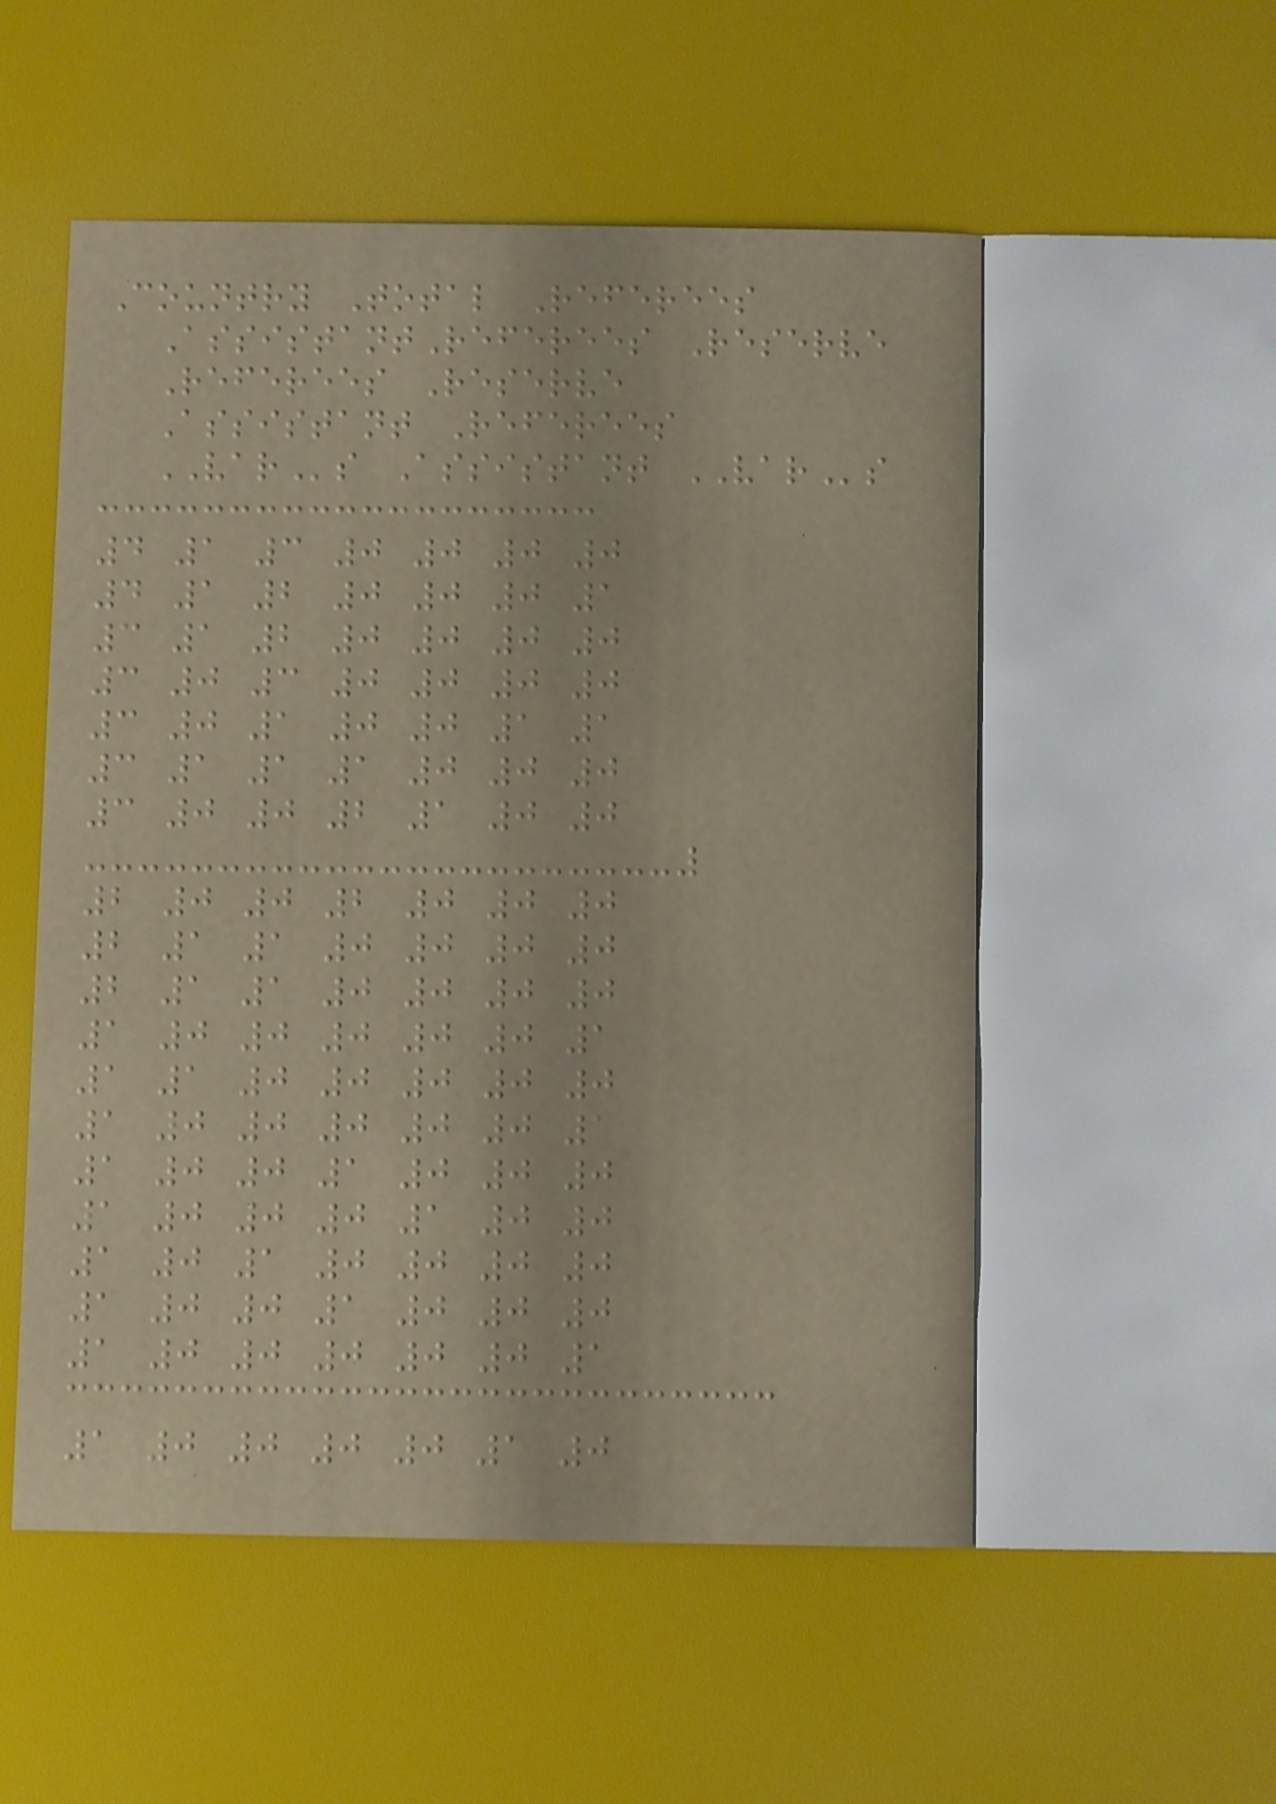Country Total Referees
AssistantReferees Reserve
Referees Reserve
Assistant Referees
VARs Assistant VARs
4 1 3 0 0 0 0
4 1 2 0 0 0 1
3 1 2 0 0 0 0
3 0 3 0 0 0 0
3 0 1 0 0 1 1
3 1 1 1 0 0 0
3 0 0 2 1 0 0
2 0 0 2 0 0 0
2 1 1 0 0 0 0
2 1 1 0 0 0 0
1 0 0 0 0 0 1
1 1 0 0 0 0 0
1 0 0 0 0 0 1
1 0 0 1 0 0 0
1 0 0 0 1 0 0
1 0 1 0 0 0 0
1 0 0 1 0 0 0
1 0 0 0 0 0 1
1 0 0 0 0 1 0
